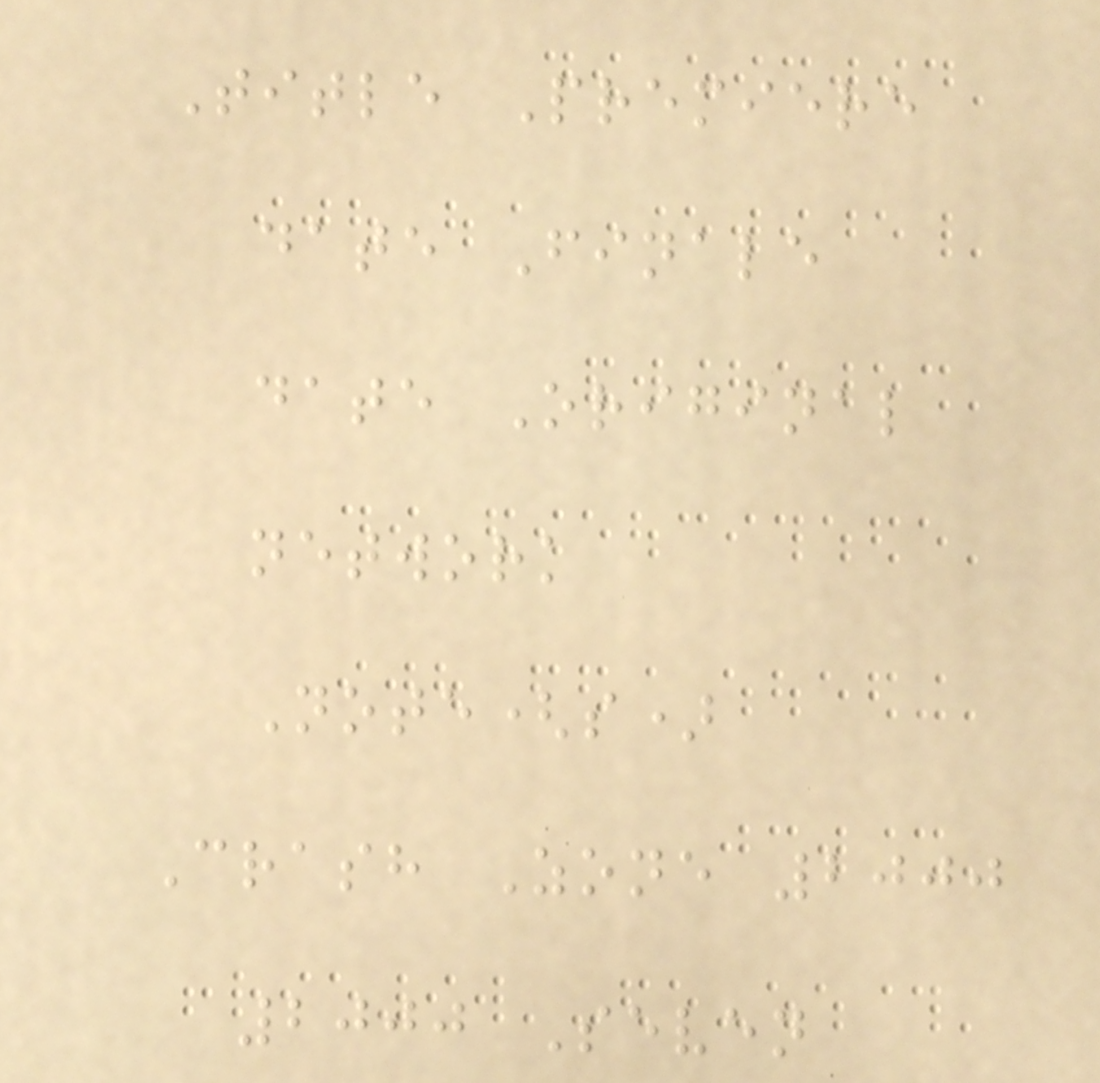Title Premiere
date Finale
date Original
network
Note(s)
Crash Zone 2000
2000 Seven
